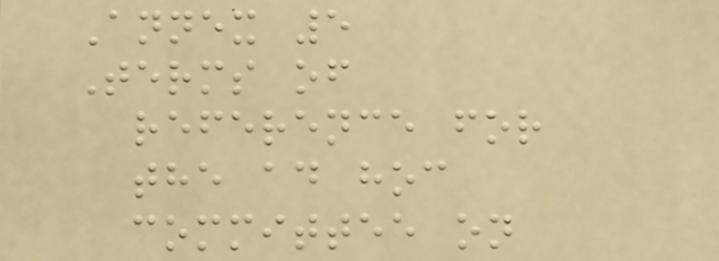Annex 5
Terms of
reference for
the ad hoc
committee on
